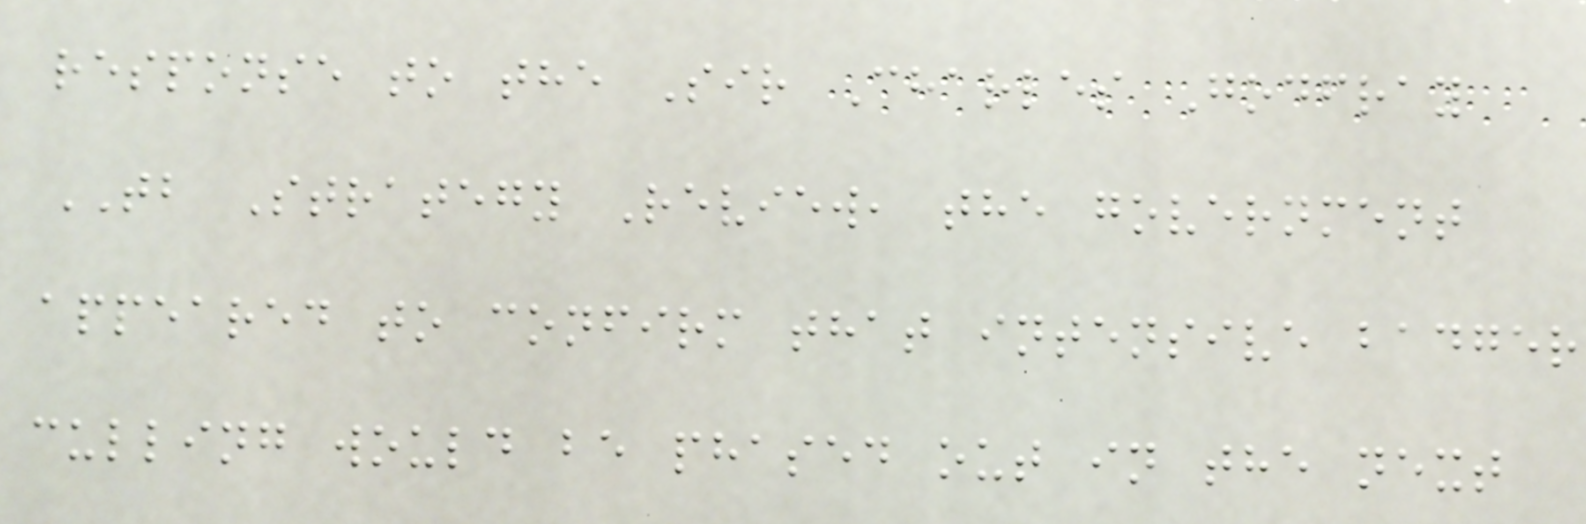response to the Sir Charles Godfray
TB Strategy Review, the government
appeared to confirm that intensive badger
culling would be phased out in the next
